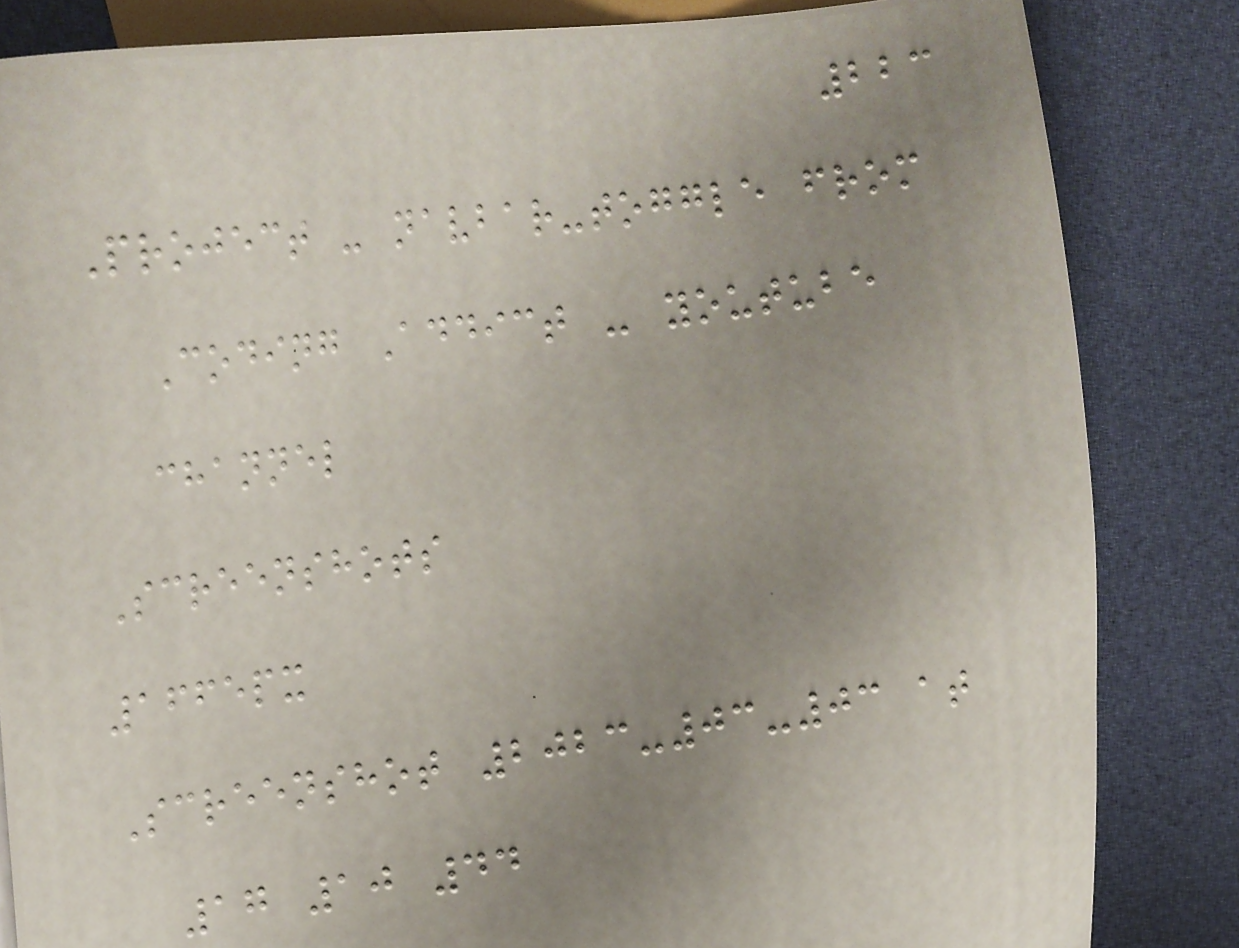223
Project - navbar-toggle from
Coding Addict - youtube
channel
Screenshots
1665px
Screenshot 2023-03-03 at
17 10 44
